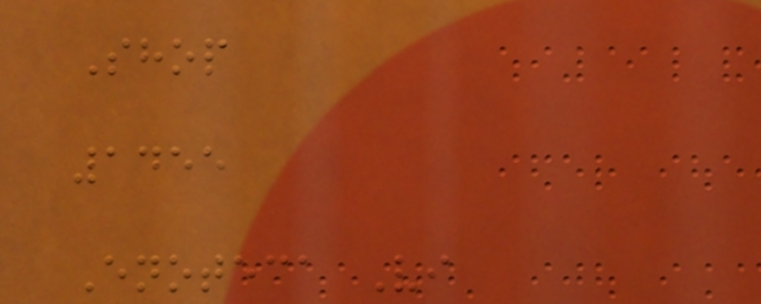Shop
1455
Enoteca Vi
